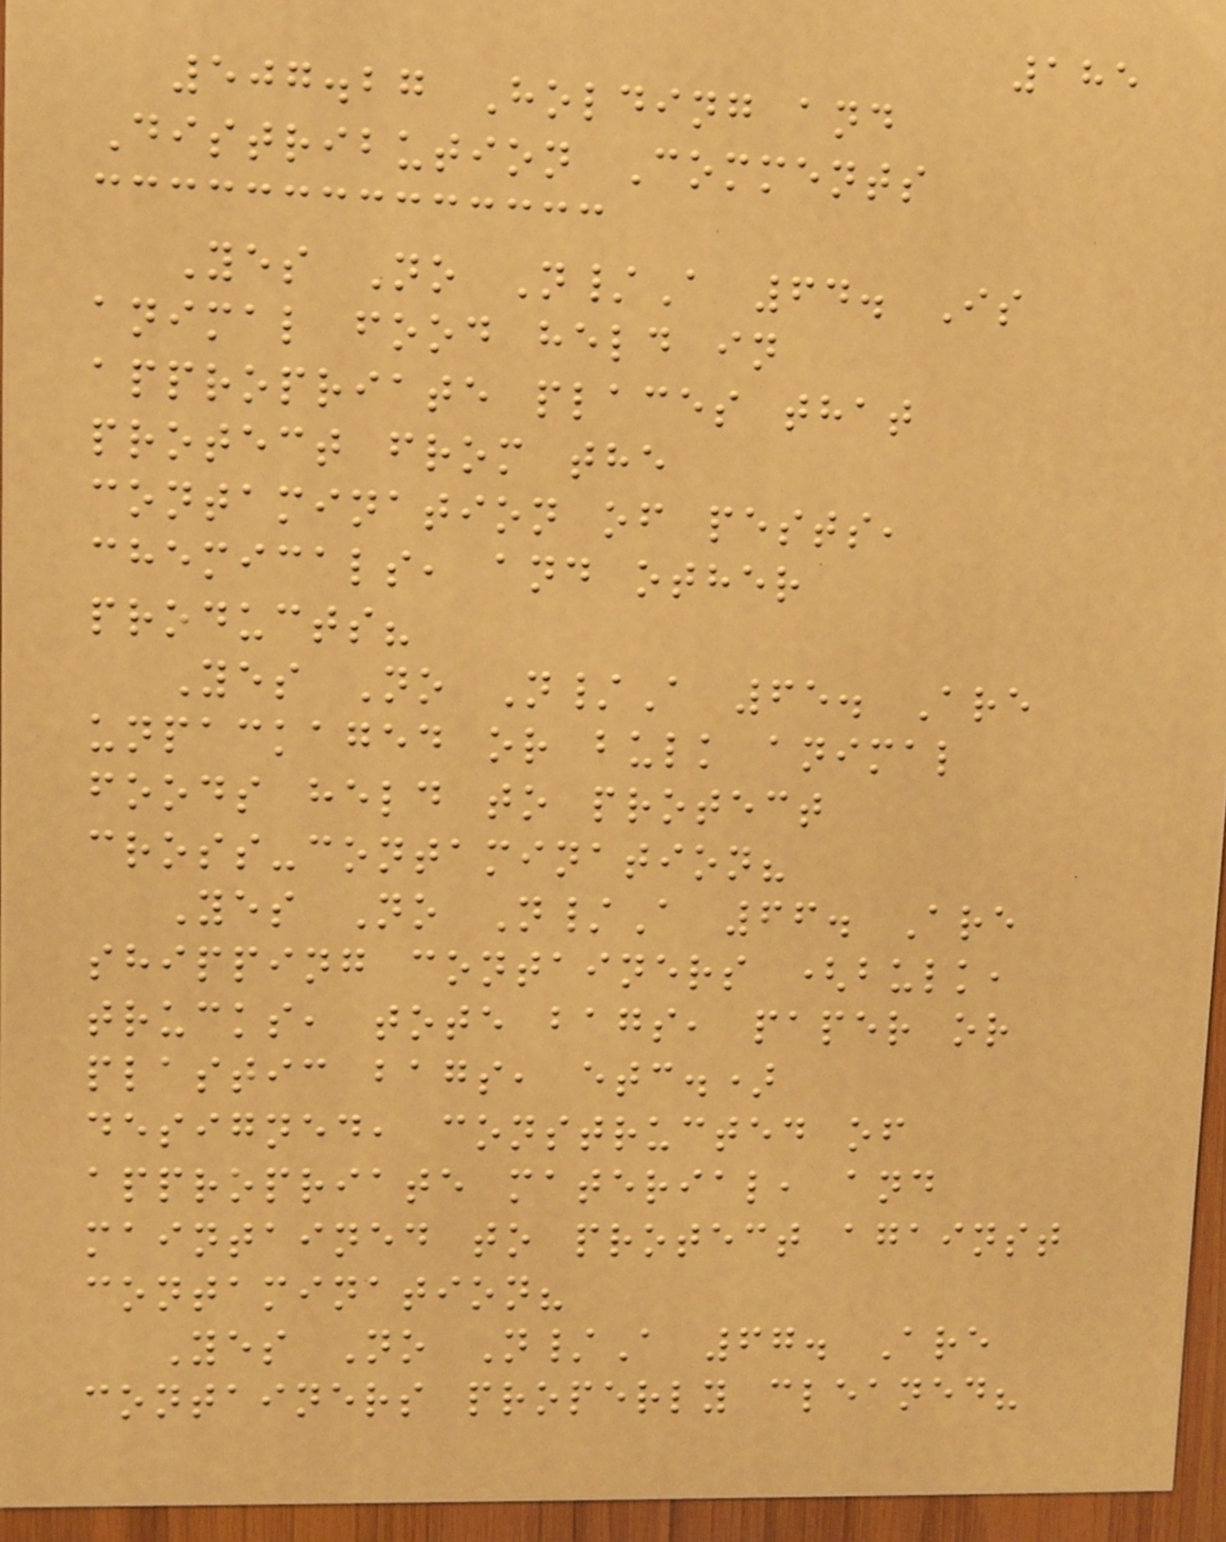185
507.27 Holding and
Distribution Comments
Yes No N/A 64. Is
animal food held in
appropriate places that
protect from the
contamination of pests,
chemicals, and other
products?
Yes No N/A 65. Are
unpackaged or bulk animal
foods held to protect
cross-contamination?
Yes No N/A 66. Are
shipping containers (bulk,
trucks, tote bags, paper or
plastic bags, etc.)
designed, constructed of
appropriate material, and
maintained to protect against
contamination?
Yes No N/A 67. Are
containers properly cleaned?
